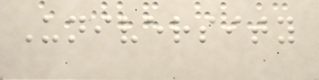University
